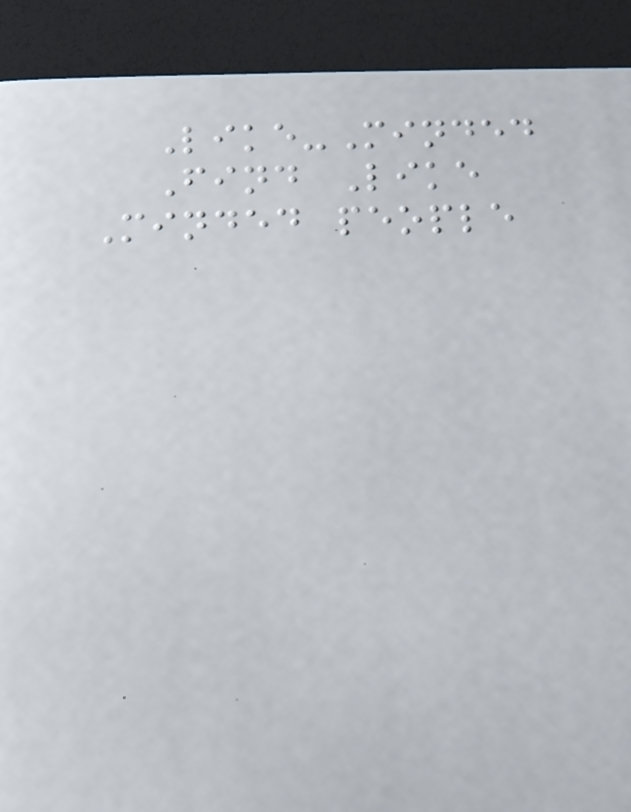Like-Minded
Find Like
Minded people
